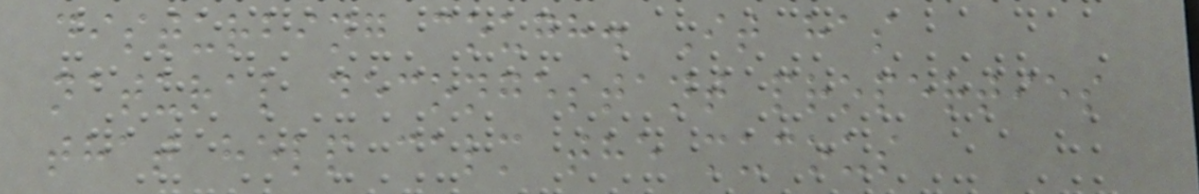disturbing cough. It has
natural decongestant properties
that help calm the mucous
